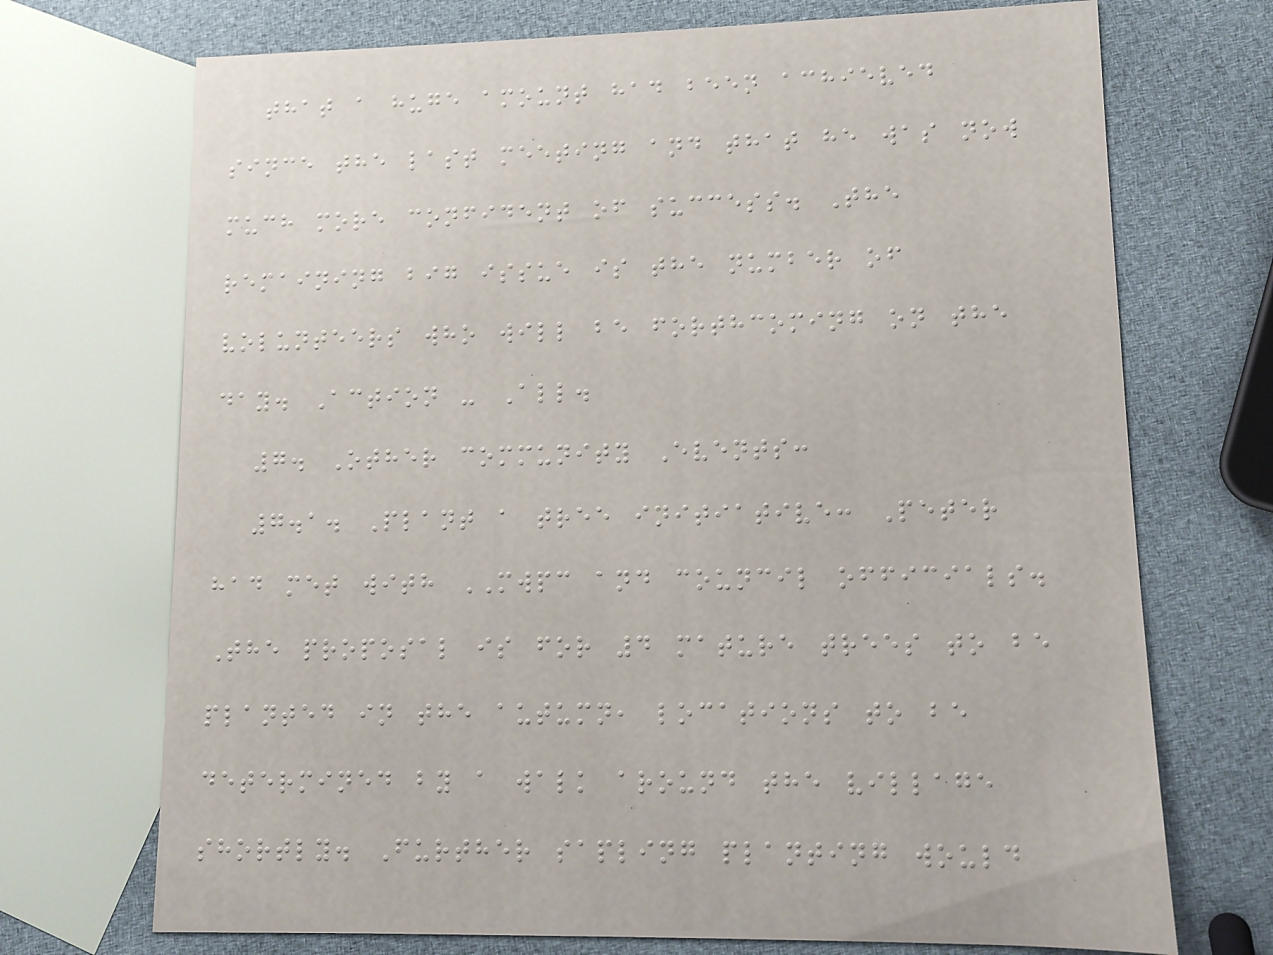that a huge amount had been achieved
since the last meeting and that he was now
much more confident of success. The
remaining big issue is the number of
volunteers who will be forthcoming on the
day. Action - All.
7. Other community Events:
7.1. Plant a tree initiative: Peter
had met with MWPC and council officials.
The proposal is for 4 mature trees to be
planted in the autumn, locations to be
determined by a walk around the village
shortly. Further sapling planting would
